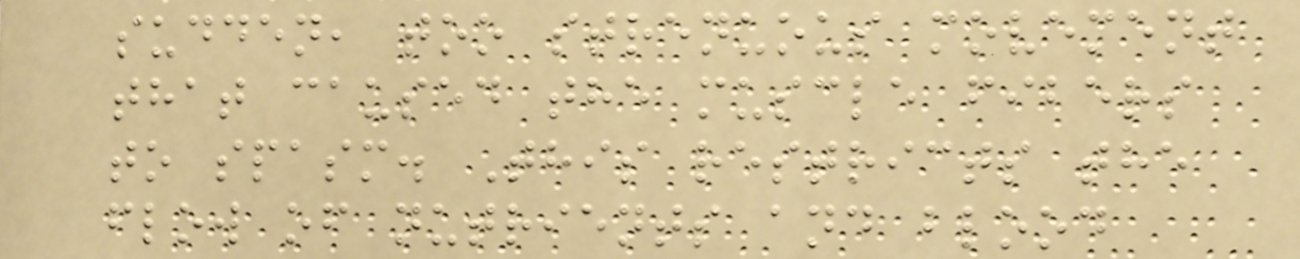sudden, too strenuous movement
that caused the muscle fibers
to spasm. This restricts the
flow of nutrients and blood
